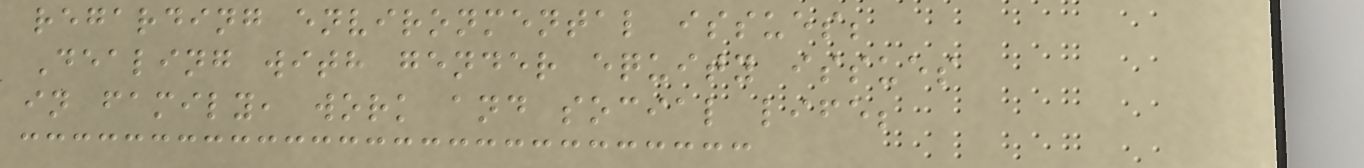regarding environmental issues;
Dealing with gender equity issues
in family, work and social life;
